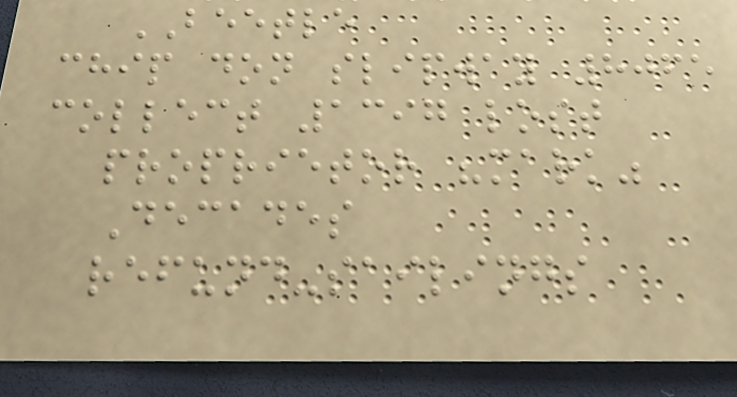BEETLE
chip don slipway 8065
collect 1397 lost
proprietor "mark"
Decades
refund-sailings
